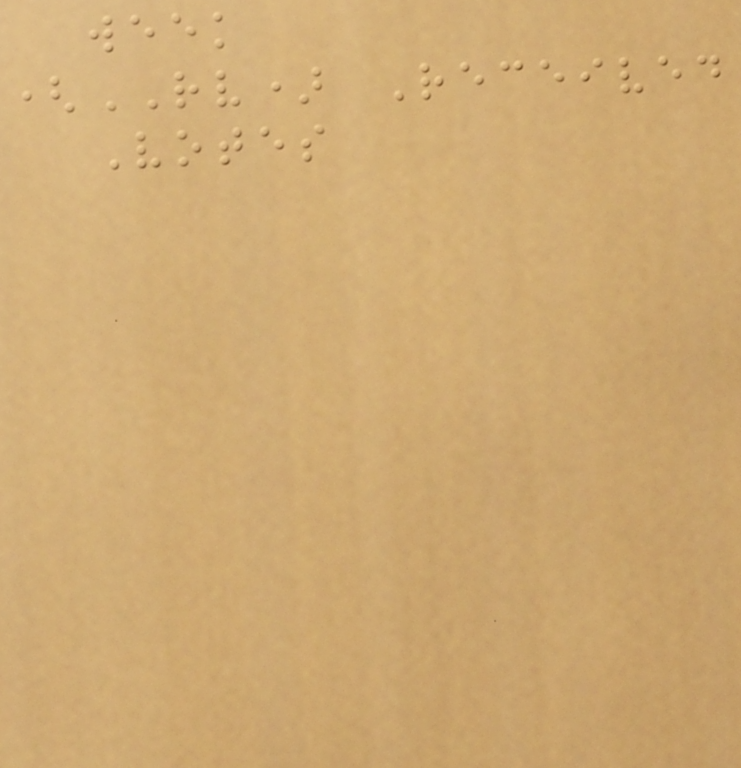week
(RV) Received
Votes
